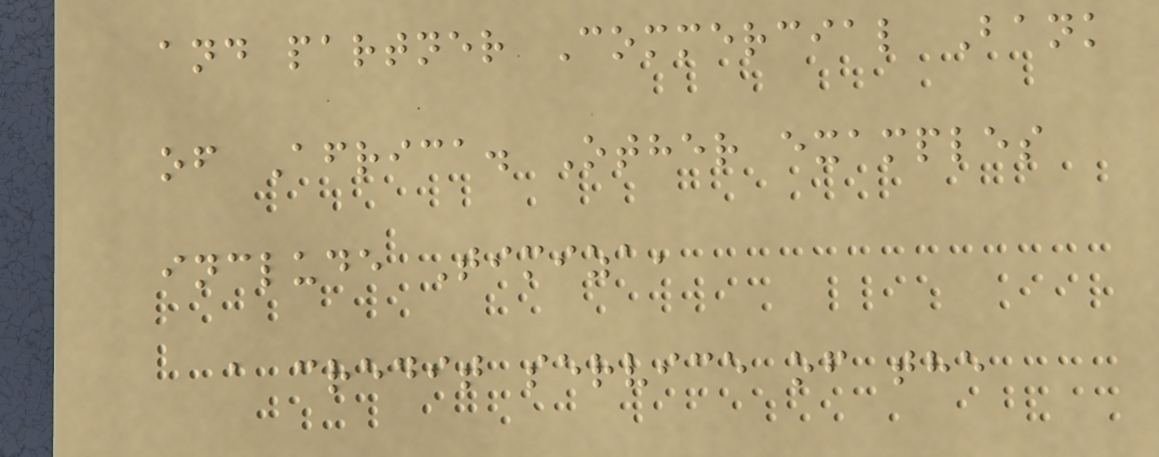and partner Commercial Bank
of Africa. Other examples
include Timiza,
a credit service of the
